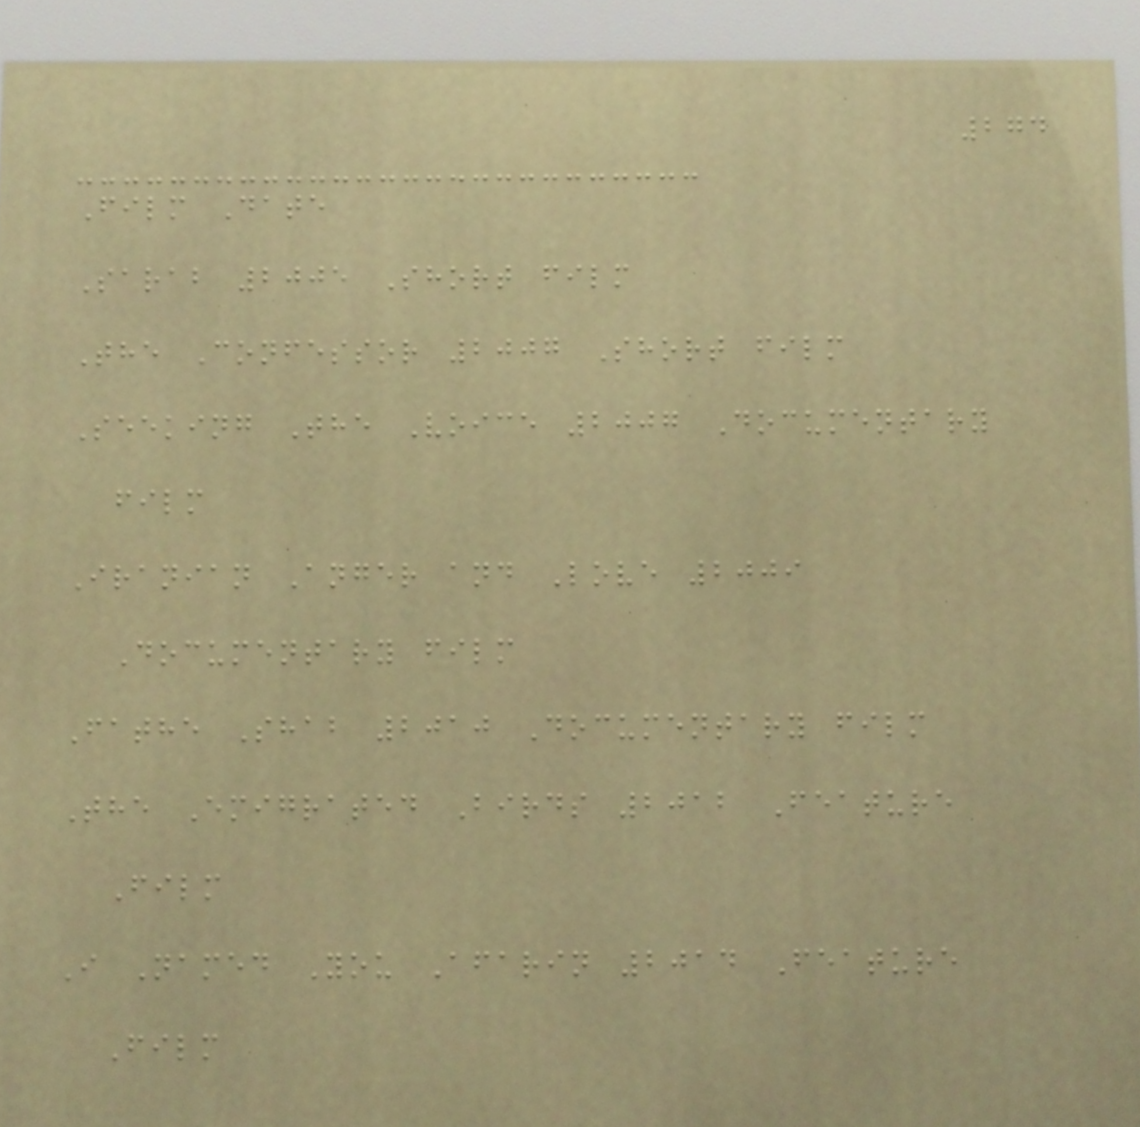274
Film Date
Sarab 2005 Short film
The Confessor 2007 Short film
Seeking The Voice 2007 Documentary
film
Iranian Anger and Love 2009
Documentary film
Fathe Shab 2010 Documentary film
The Emigrated Birds 2012 Feature
Film
I Named You Afarin 2014 Feature
Film
